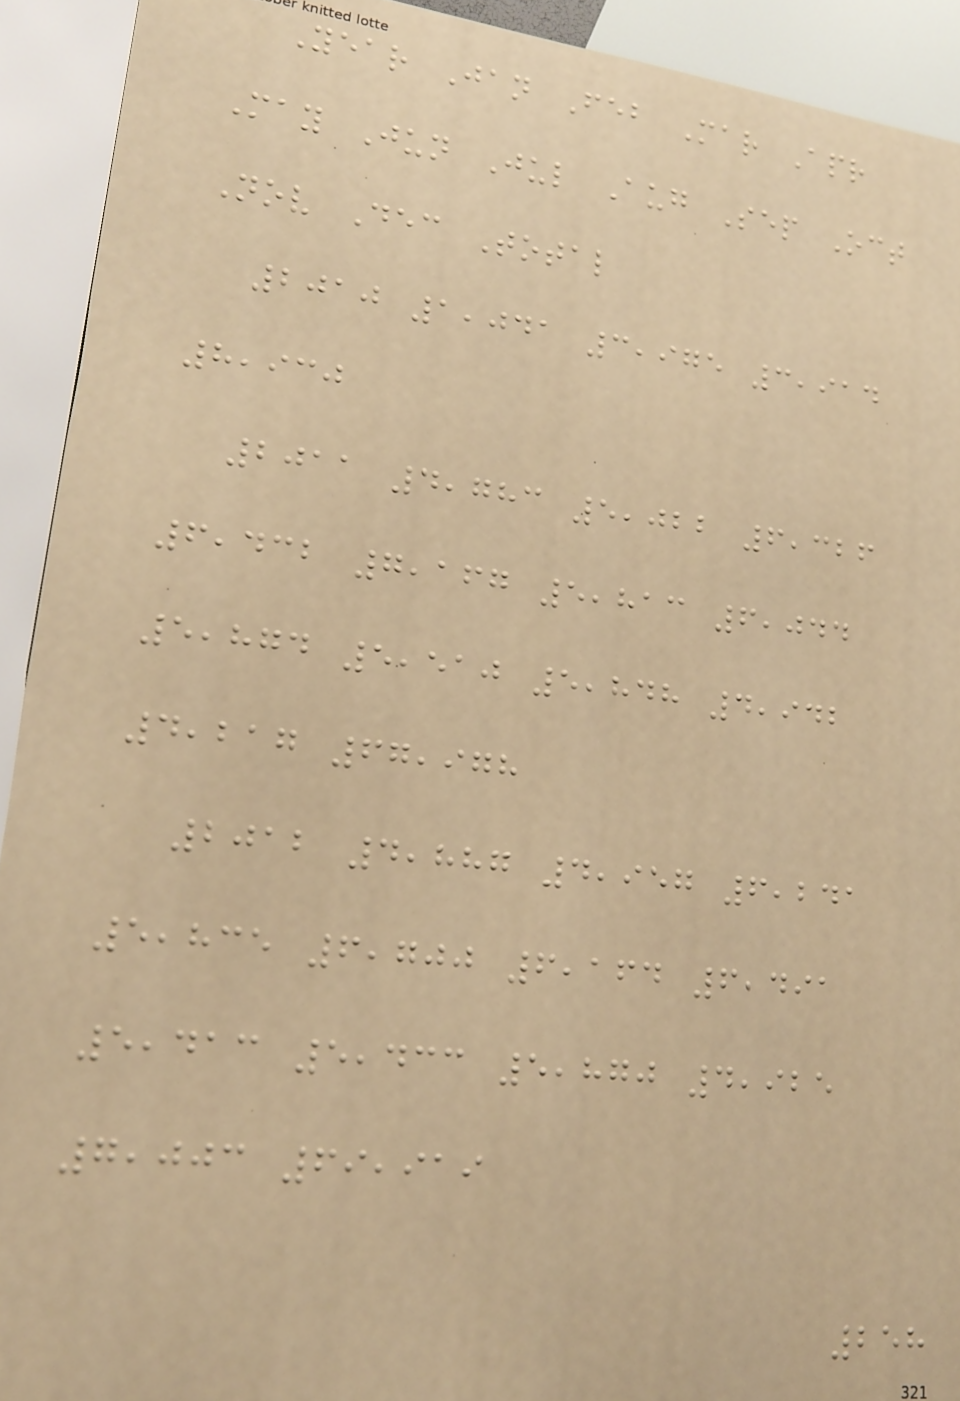Year Jan Feb Mar Apr
May Jun Jul Aug Sep Oct
Nov Dec Total
2010 1,041 3,975 3,914
8,930
2011 4,783 5,022 6,326
6,432 7,167 5,813 6,044
5,874 5,510 5,848 4,942
4,217 67,978
2012 4,887 4,957 6,241
5,835 6,700 6,164 6,491
5,413 5,433 5,870 4,925
7,003 69,919
258
